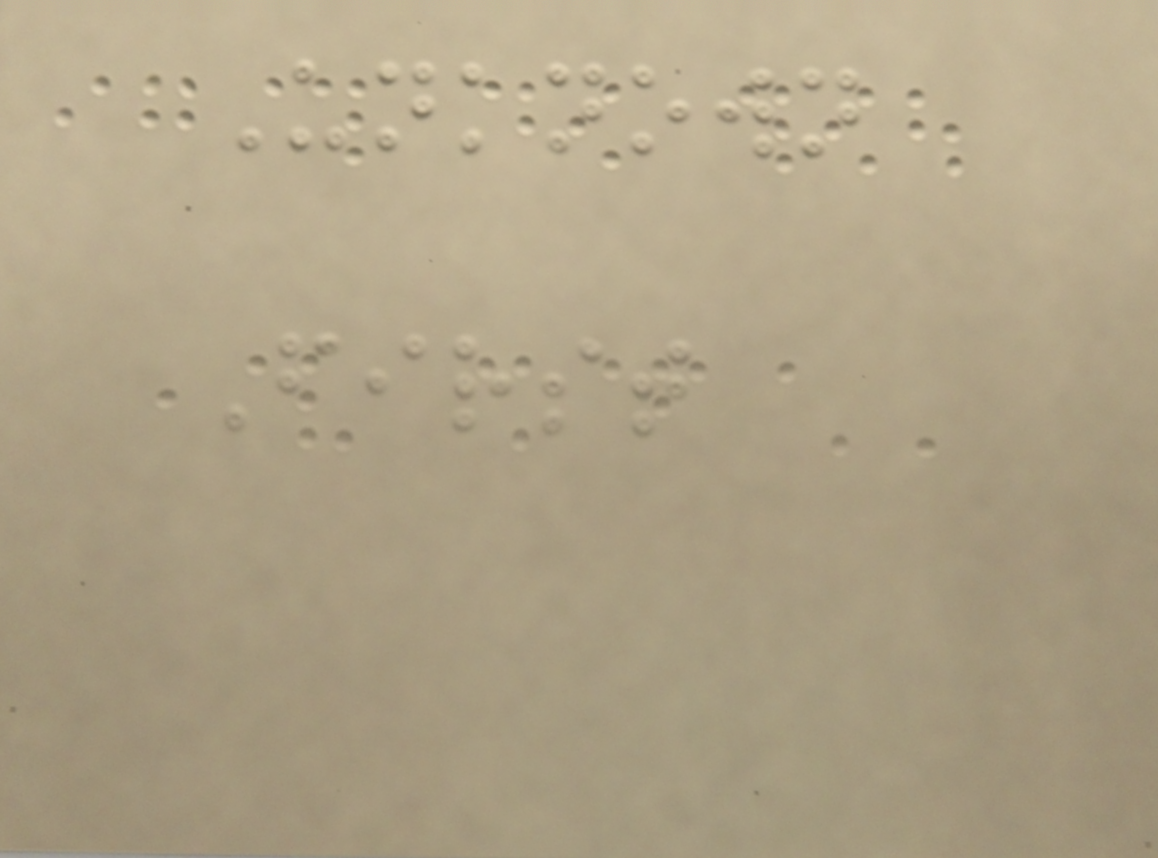Unknown
First
